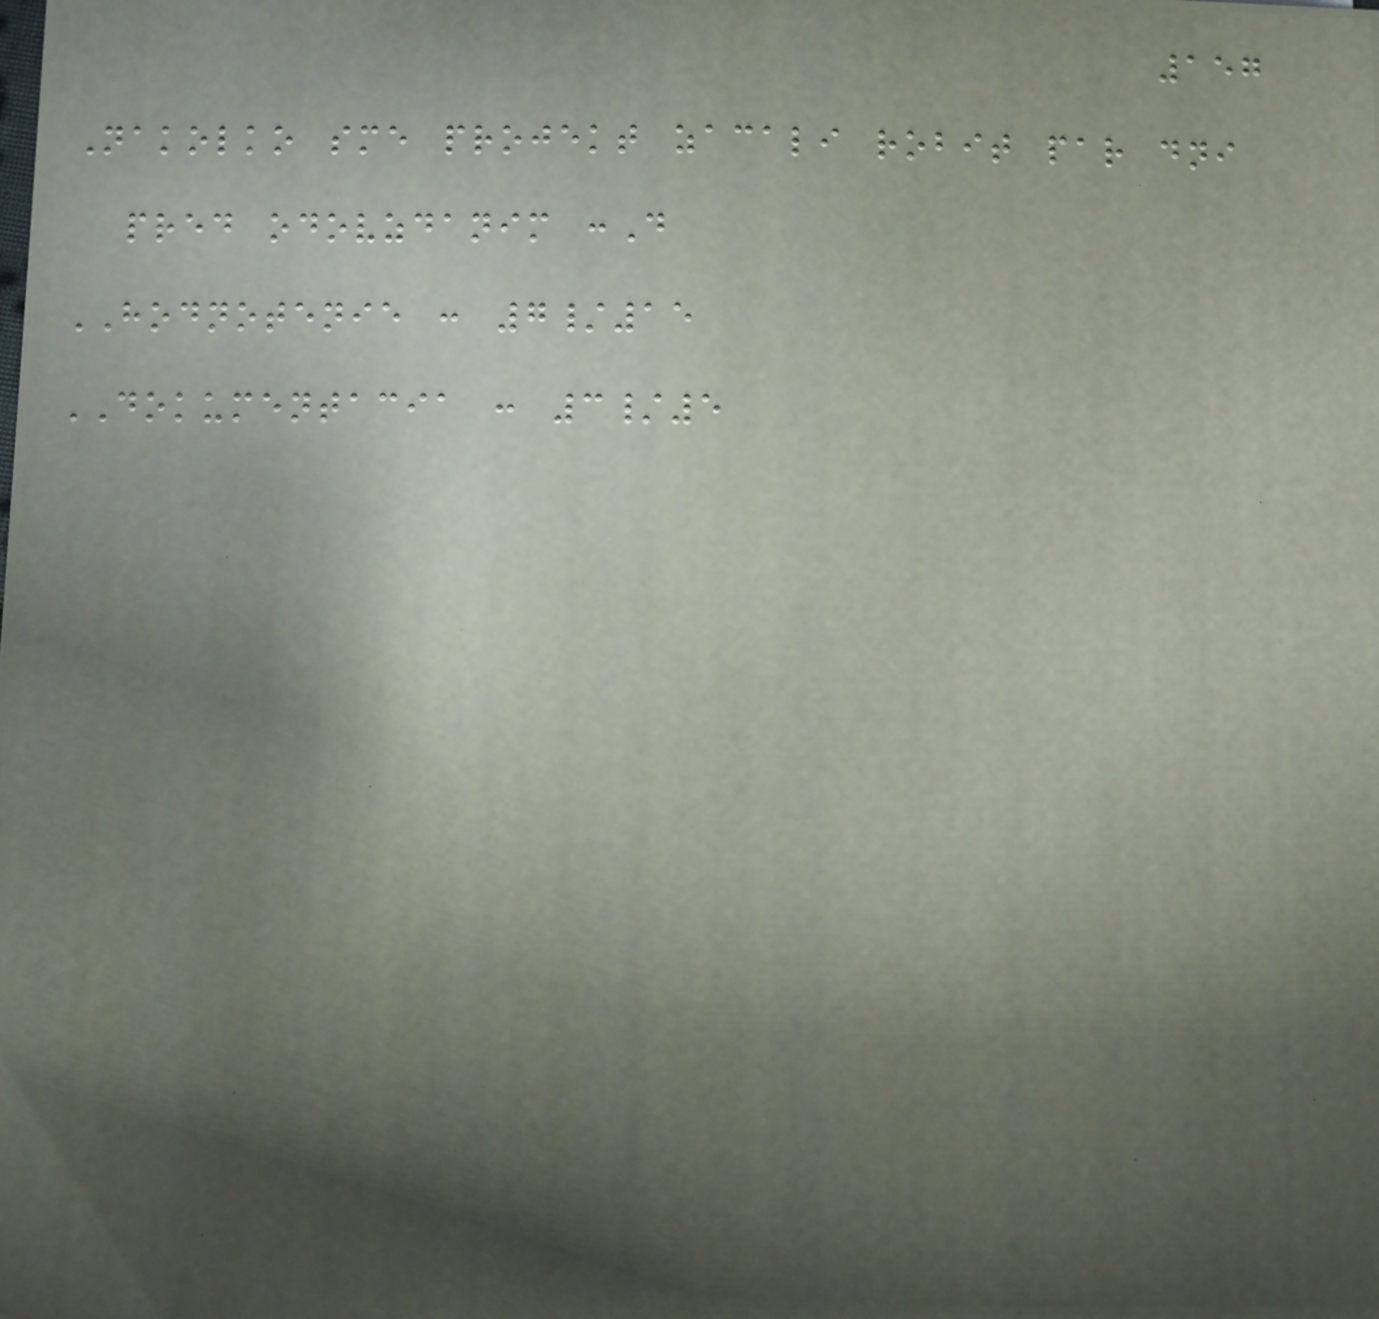157
Nakolko sme projekt zacali robit par dni
pred odovzdanim :D
HODNOTENIE : 7/15
DOKUMENTACIA : 3/5
